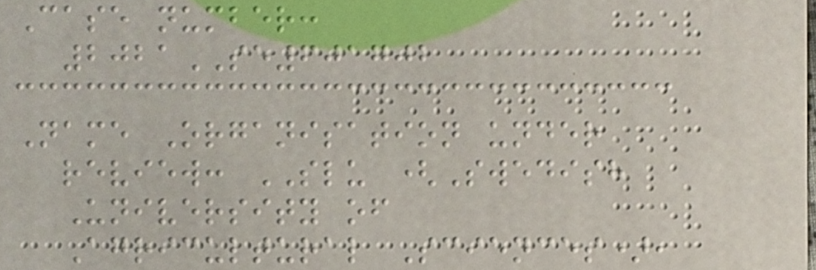Case number:
2021SE601702
Name Organisation under
review: SLU (Swedish
University of
Agricultural Sciences),
